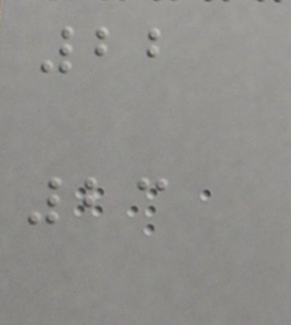22
23
